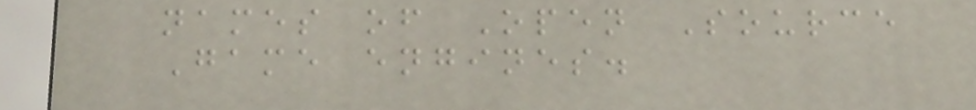names of Open Source
Game engines.
